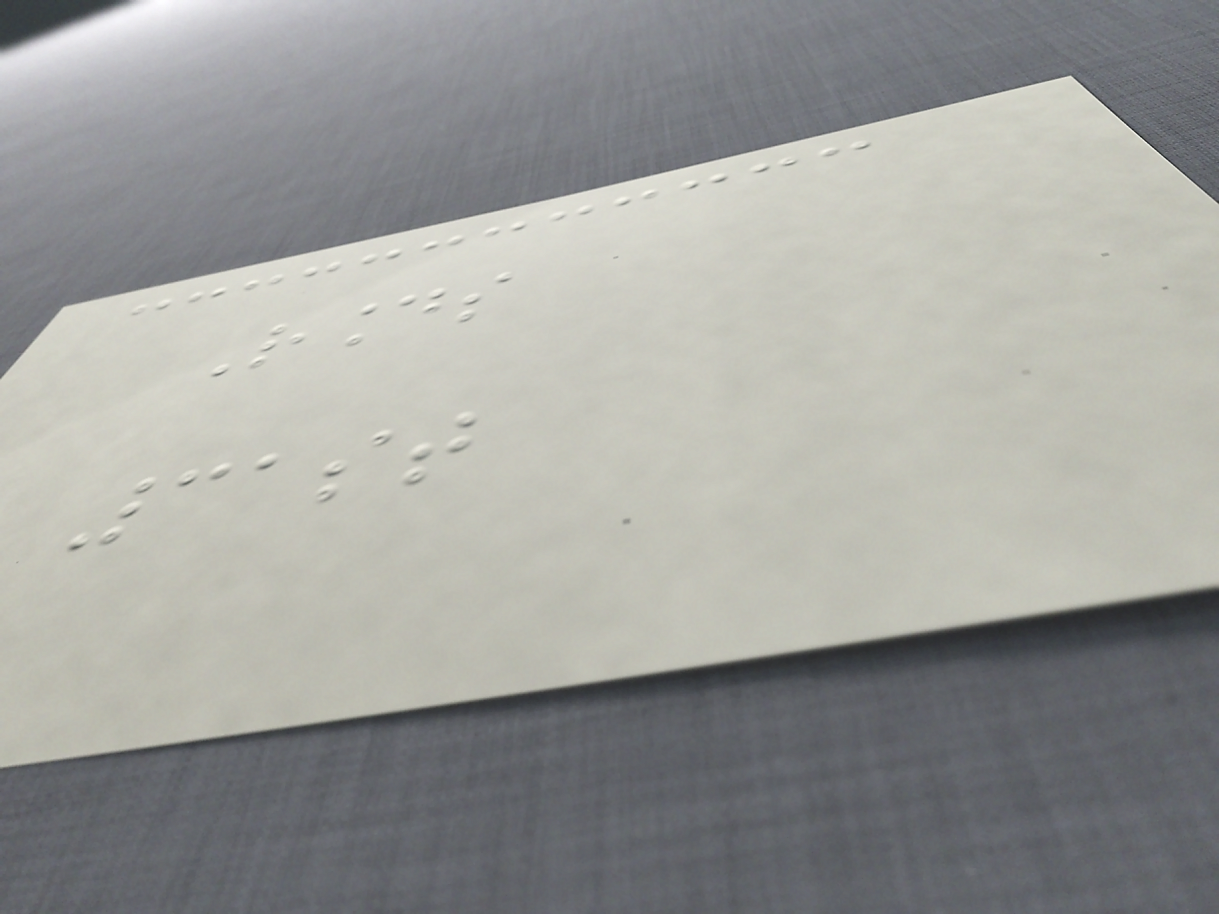Rounds
31st
